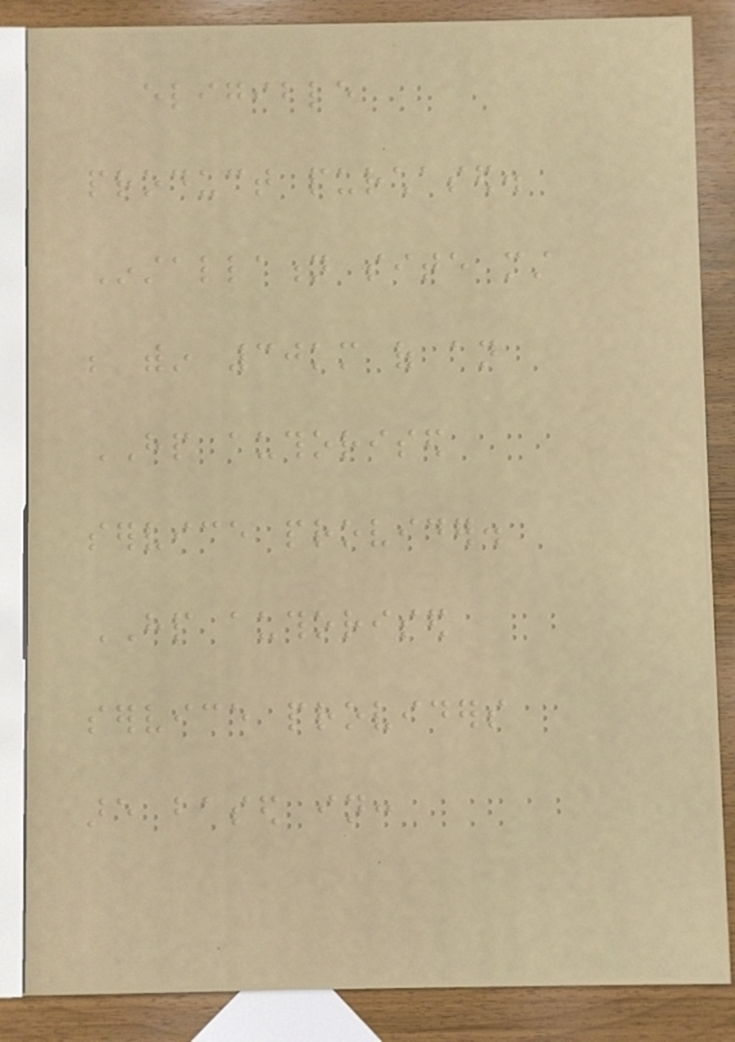eligible
product purchased.
Installation site must
be within 30km of an
HP authorised
service provider.
HP authorised
service providers
are based in:
